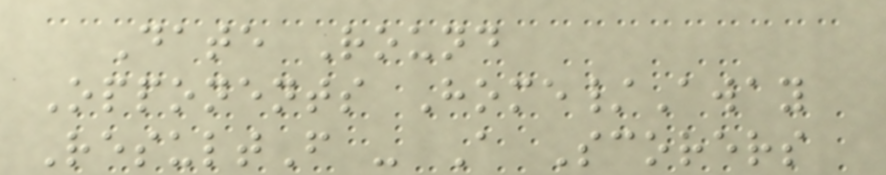Date Round
Opponents Home/Away
ResultF - A Scorers
